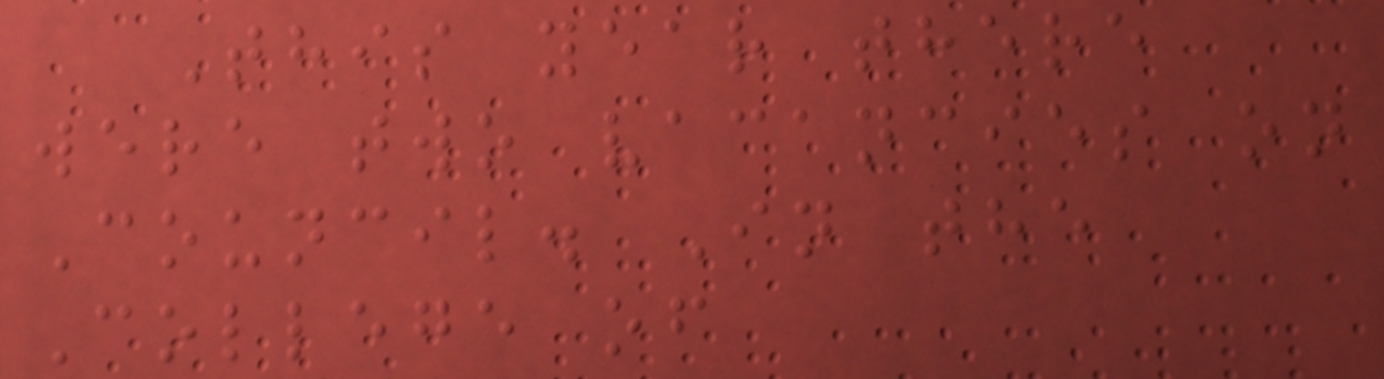This year there
were two vacancies on
Council. In the
College of
